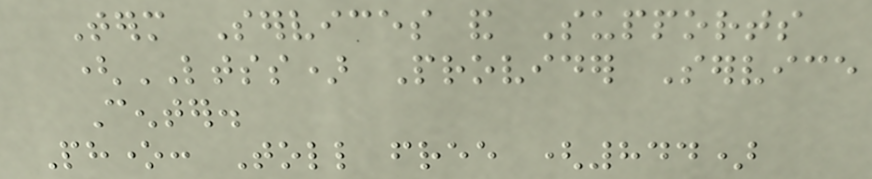Term Services and Supports
(LTSS) Provider Service
Center.
Phone: Toll free (844)
